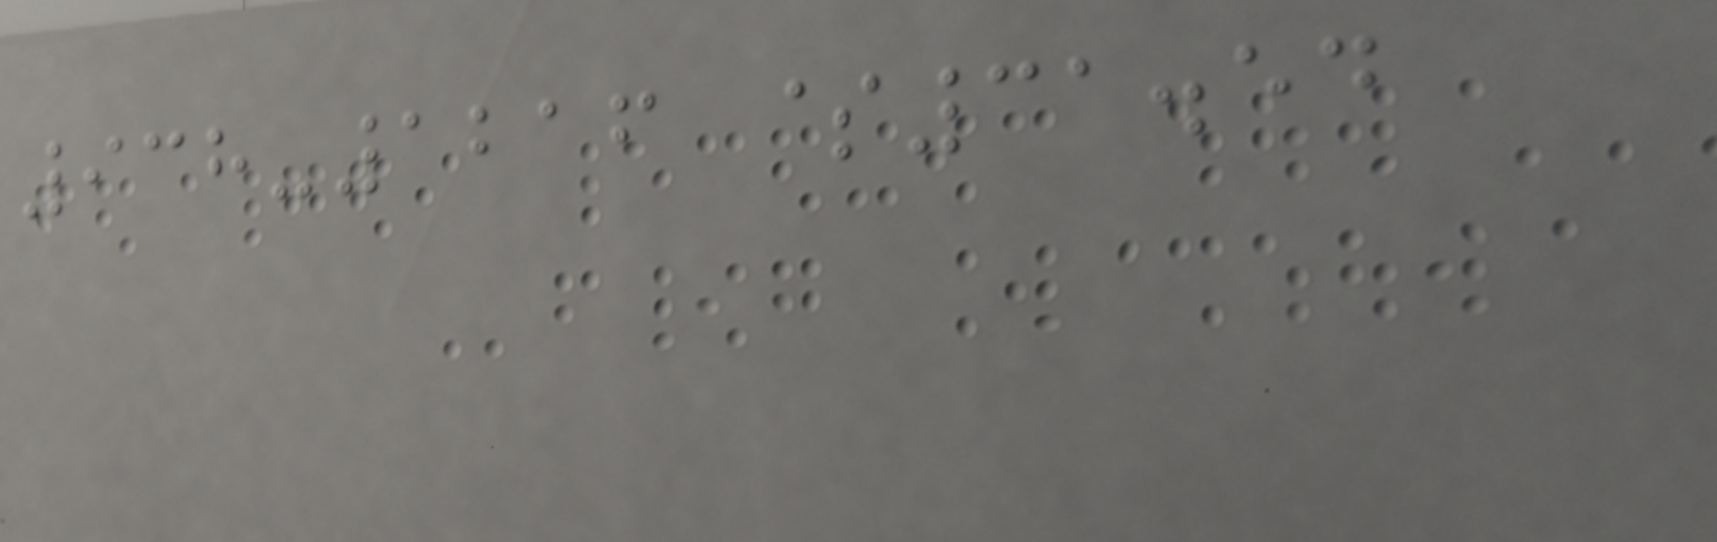938-1216 $31.54
